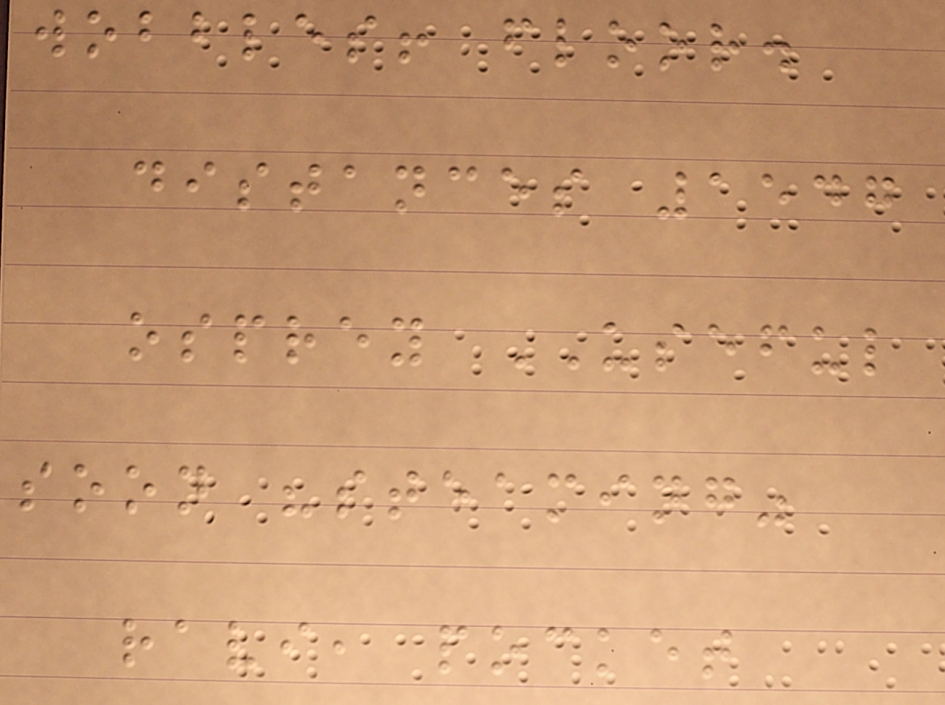wobbles! floor.
distances 1547
osprey USEFUL
soon "steaming"
ravi, pocket
